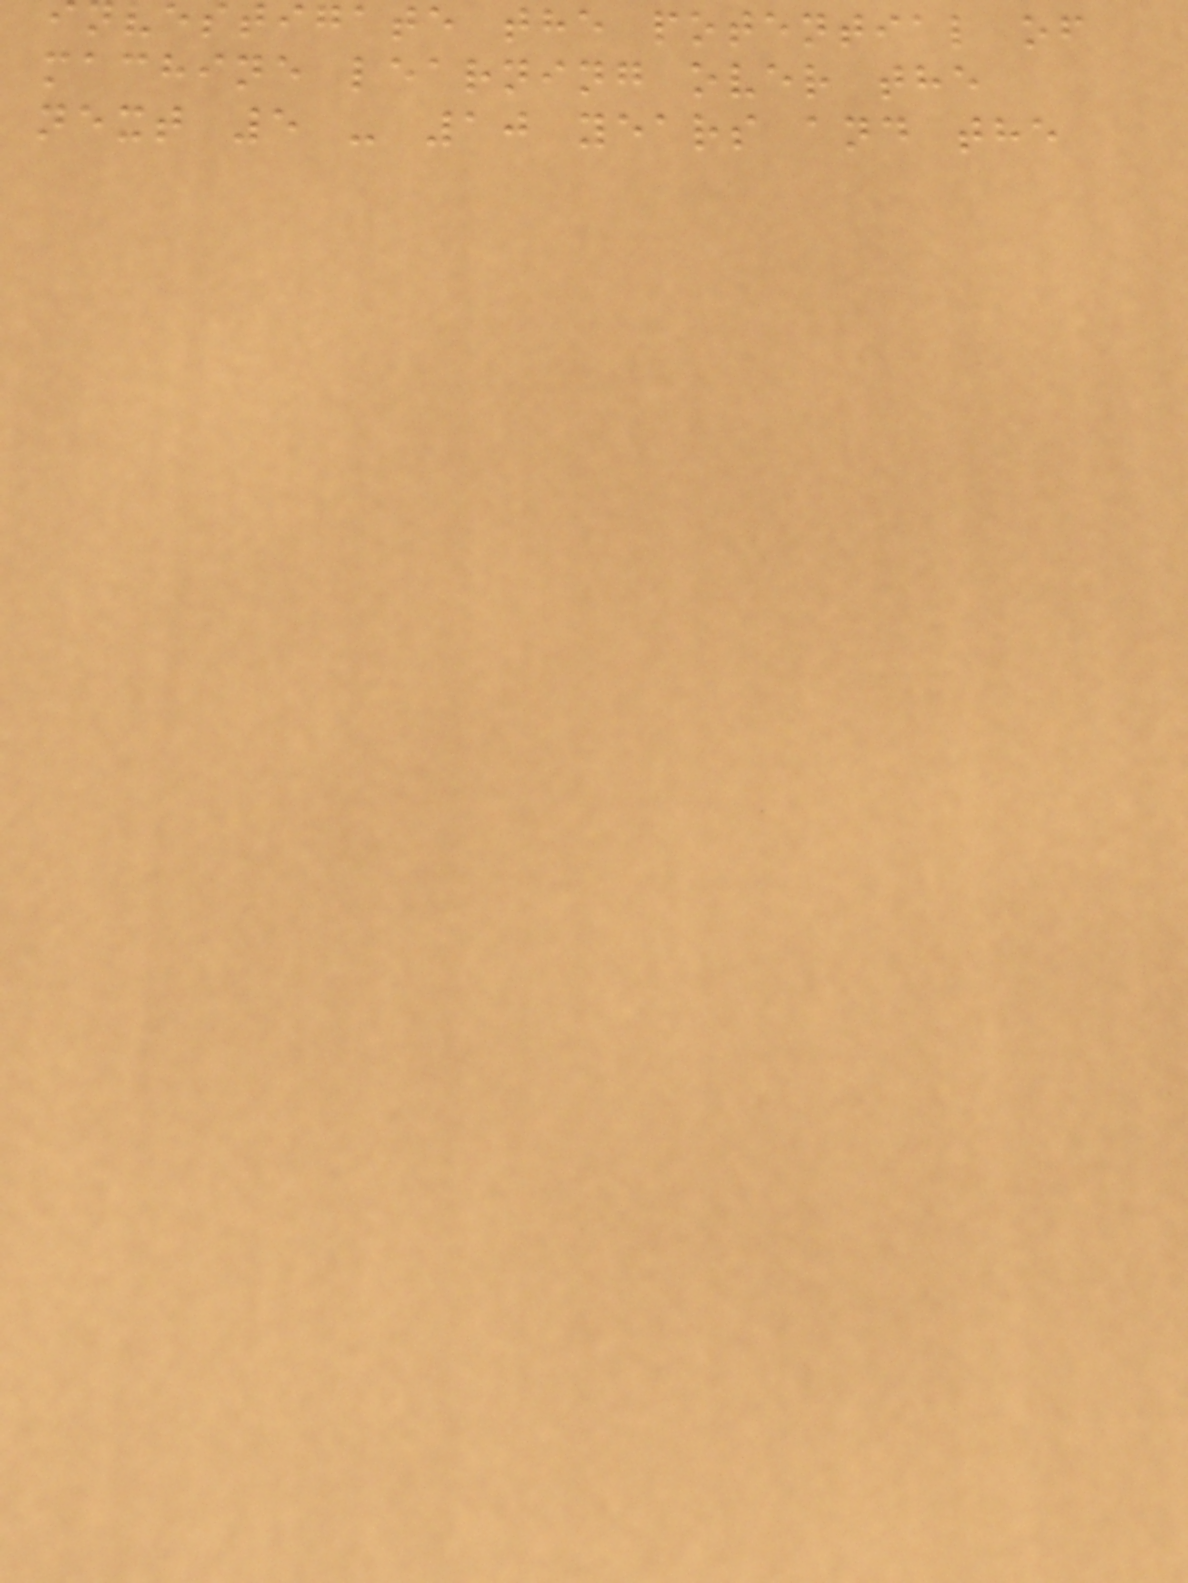estigate the potential of
machine learning over the
next 5 - 10 years and the
